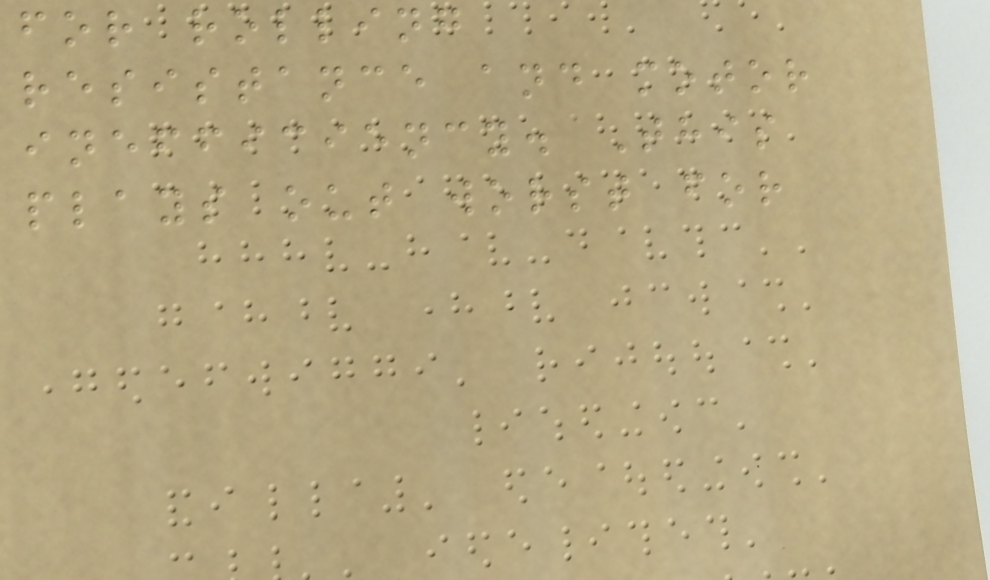for rolling
resistance and motor
inefficiency. This
plays out worst for
